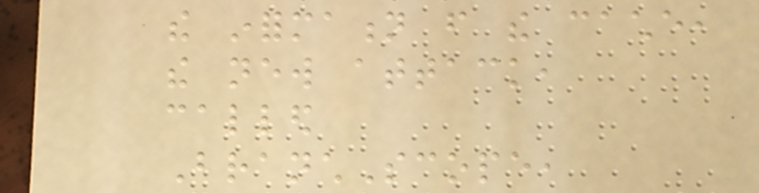the information from the cache,
the new attack,
called
BranchScope,
